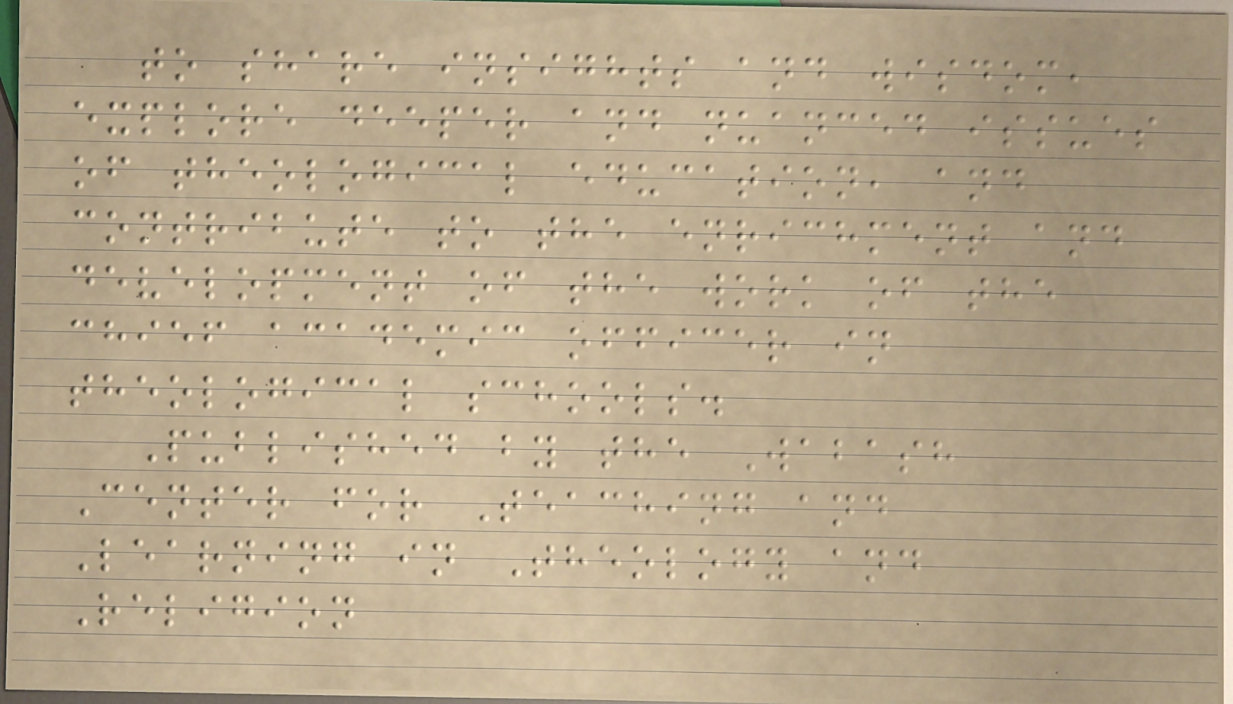to share insights and wisdom,
explore deeper and nuanced issues
of theological education, and
contribute to the enrichment and
development of the work of the
chief academic officer in
theological schools.
Published by the Wabash
Center for Teaching and
Learning in Theology and
Religion
